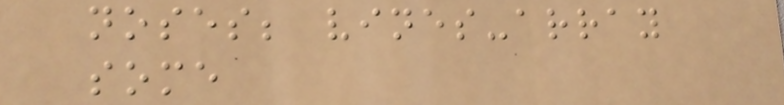noses; vines-array
some
